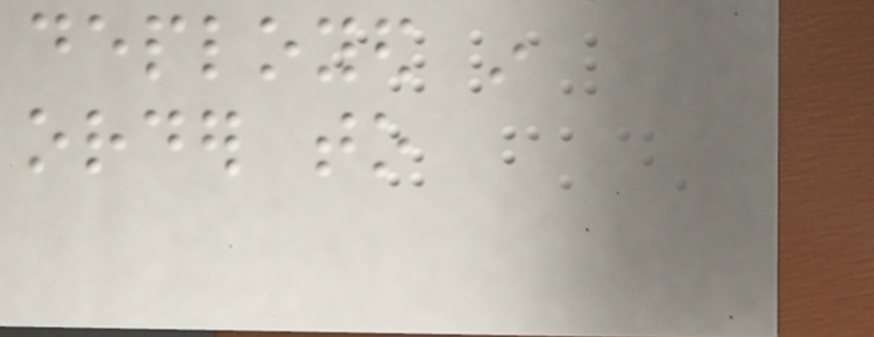deployed in
order to
